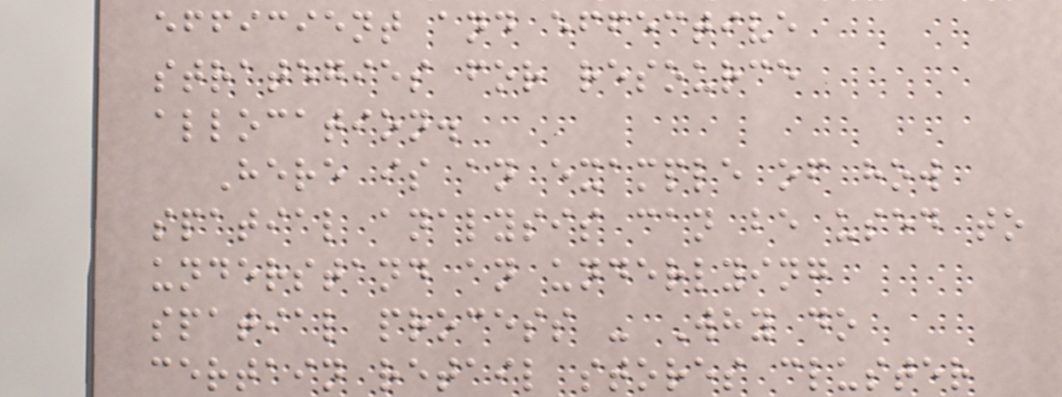efficient and effective
strategies for resource
allocation.
Here is an example of how
spatial analysis can be used to
understand an underlying
spatial process - Why do
certain retail stores cluster
